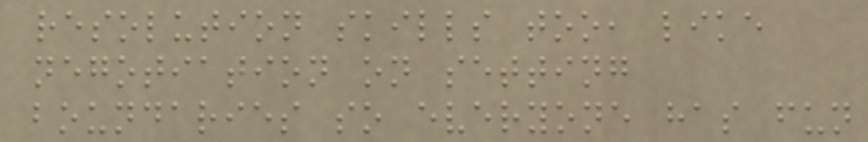resolution skills too, like
negotiation on setting
boundaries so everyone has fun
